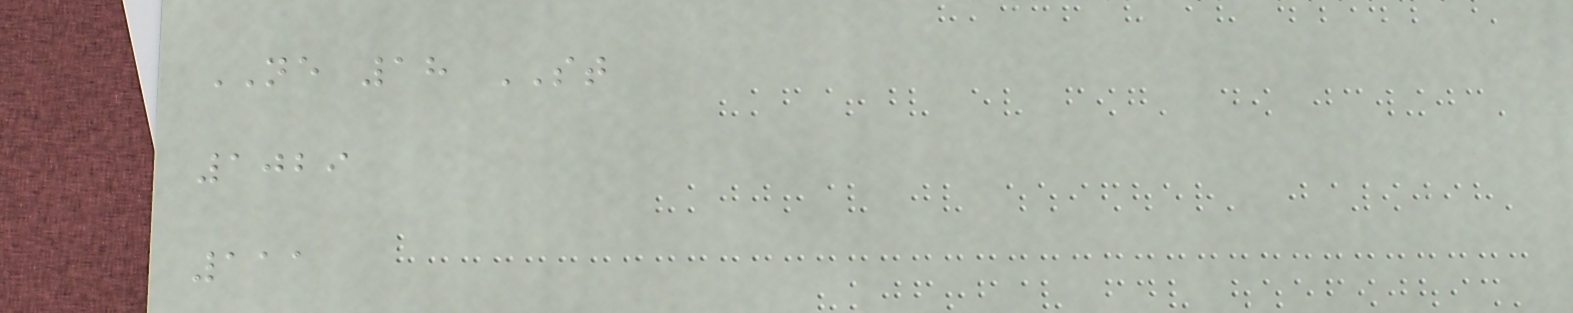NE 18 ST
1029
111
